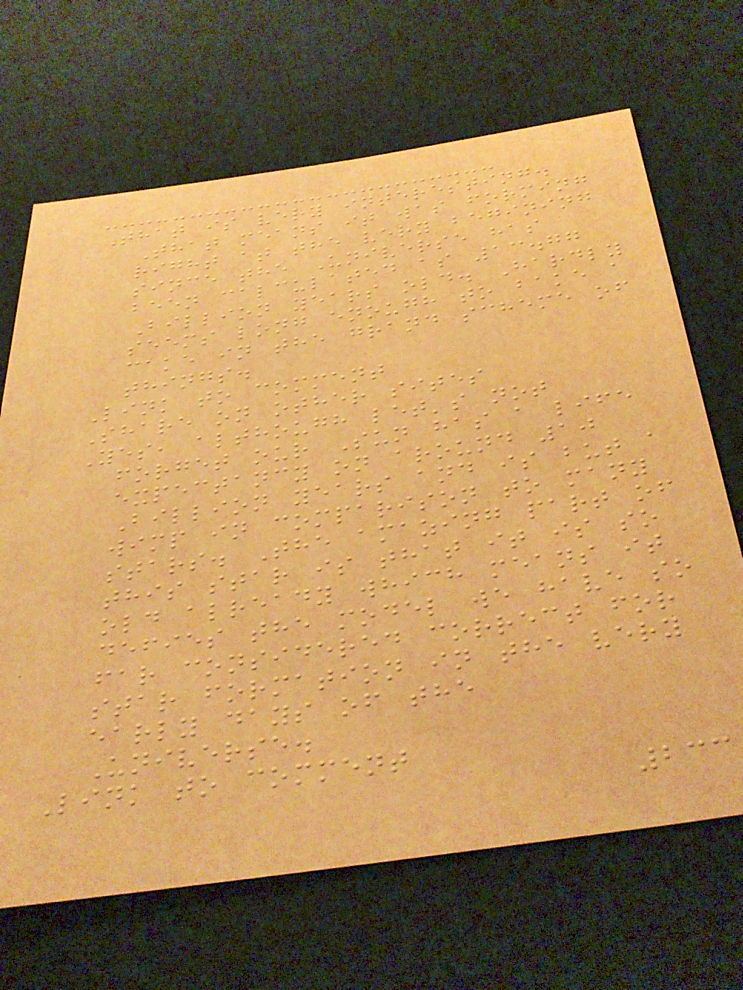That is very interesting.
That means it was forming
right at the very begining
since the Universe has
been calculated as 13.77
Billion years old. Hardly
seems long enough to bake a
cake in the grand scheme of
things.
Link to comment
Share on other sites
Yes, although let's not
forget our Sun has a life
expectancy on around 10
Billion years and is but a
wimp in comparison to many
stars. The amazing part of
this star is that it is so
old already which means it
defies the model we have so
far considered correct for
star formation in the very
early days of the
Universe.
Link to comment
233
